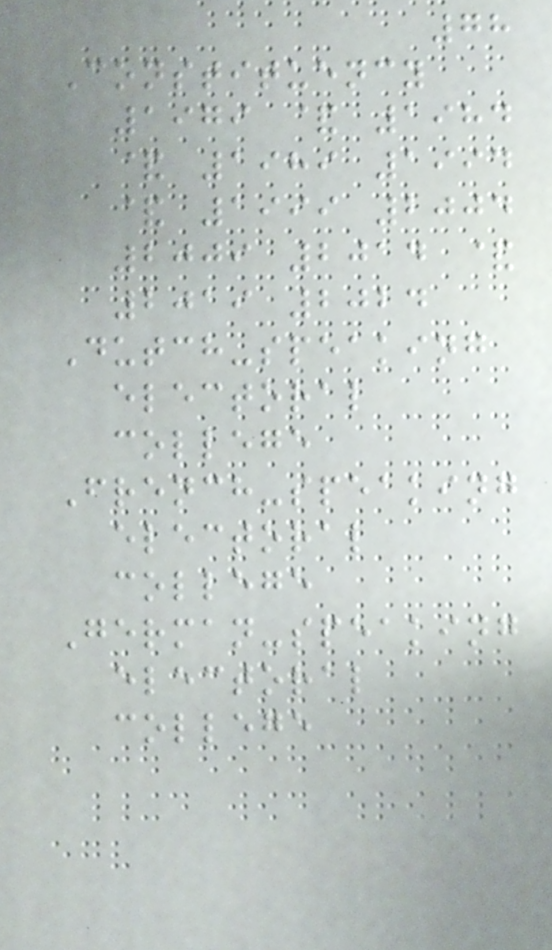78
Constituency
1979 & 1984
& 1989 1994
& 1999 2004
2009 2014 &
2019 2024
Dutch-speaking
electoral
college
French-speaking
electoral
college
German-speaking
electoral
college
